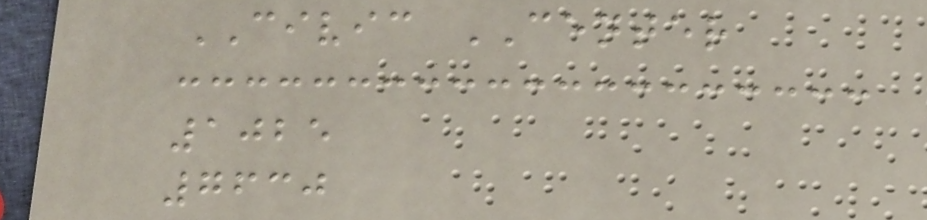CIVIC CENTER
1025
7630
